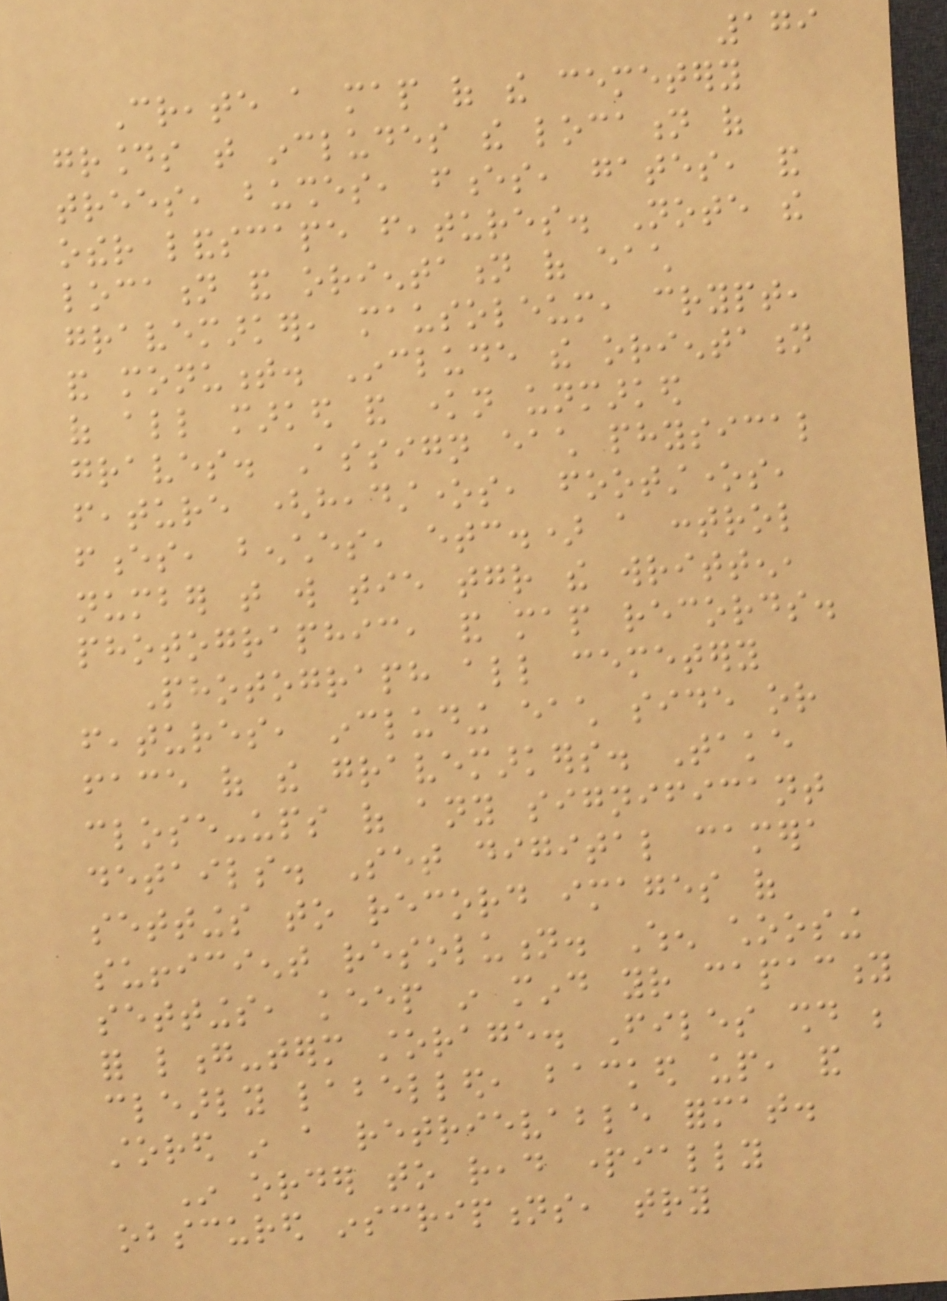179
Create a map of the cemetery
grounds that includes the location of
trees, bushes, fences, gates, and
other landscape features. Note the
location and orientation of each
gravemarker, mausoleum, crypt,
and monument. Include the orientation
of all marked and known unmarked
graves. Assign each physical
feature (headstones, footstones,
fences, benches, etc.) a control
number that will tie together the written,
photographic, and map records.
Photograph all cemetery
features, including each side or
face of the gravemarkers. Take
close-ups of any significant
details. Set digital camera
settings to record images of
sufficient resolution. When choosing
settings, keep in mind your capacity
for long-term storage. Files should be
clearly labelled, backed up, and
stored in a retrievable format.
In order to read partially
obscured inscriptions, try
